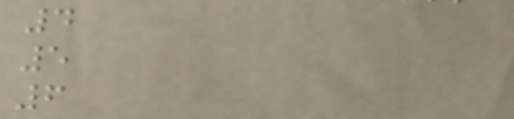4
5
6
